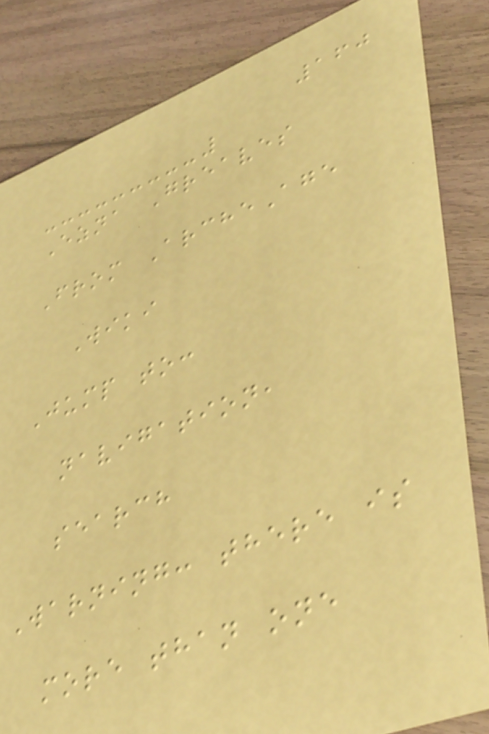160
Ezna Greaves
From ArcheAge
Wiki
Jump to:
navigation,
search
Warning: there is
more than one
